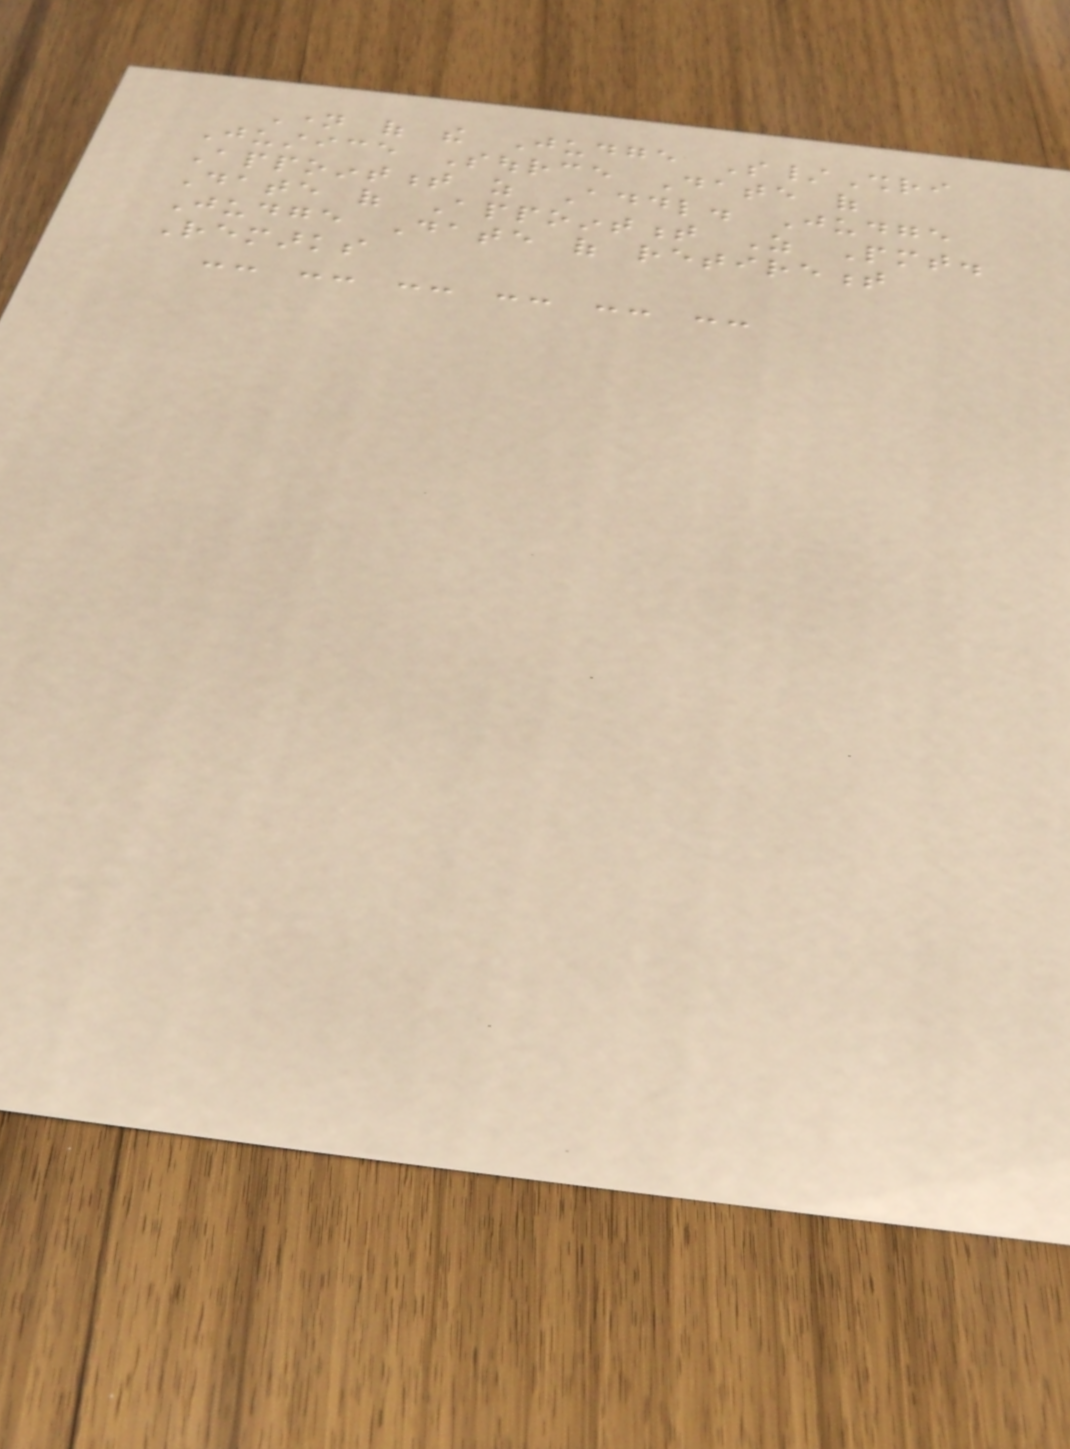Name of the Judge S/Shri
Justice Source Date of
Appointment as Addl. Judge
Date of Appointment As Pmt.
Judge Date of retirement
Remarks
-- -- -- -- -- --
